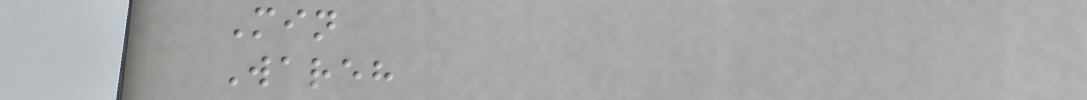Min
Wareh
